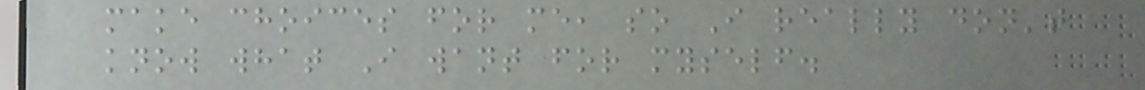make choices for me, so I really don't
know what I want for myself.
